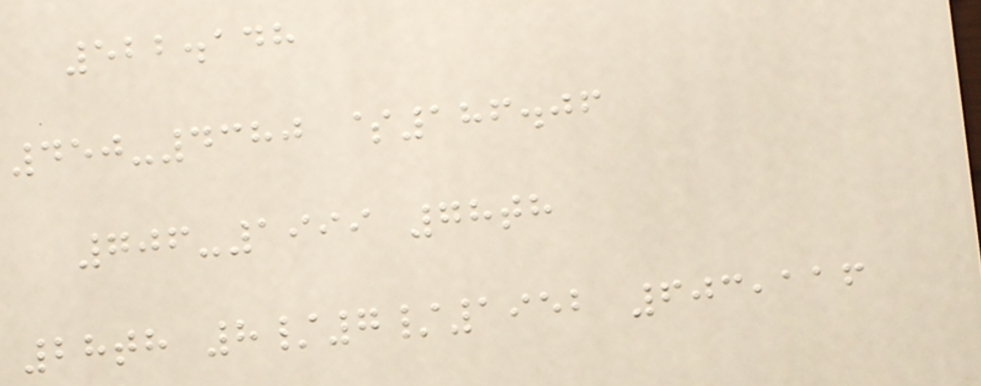522.148
450-4380 $186.06
706-1999 78th
28th 8/7/1952 603,116
